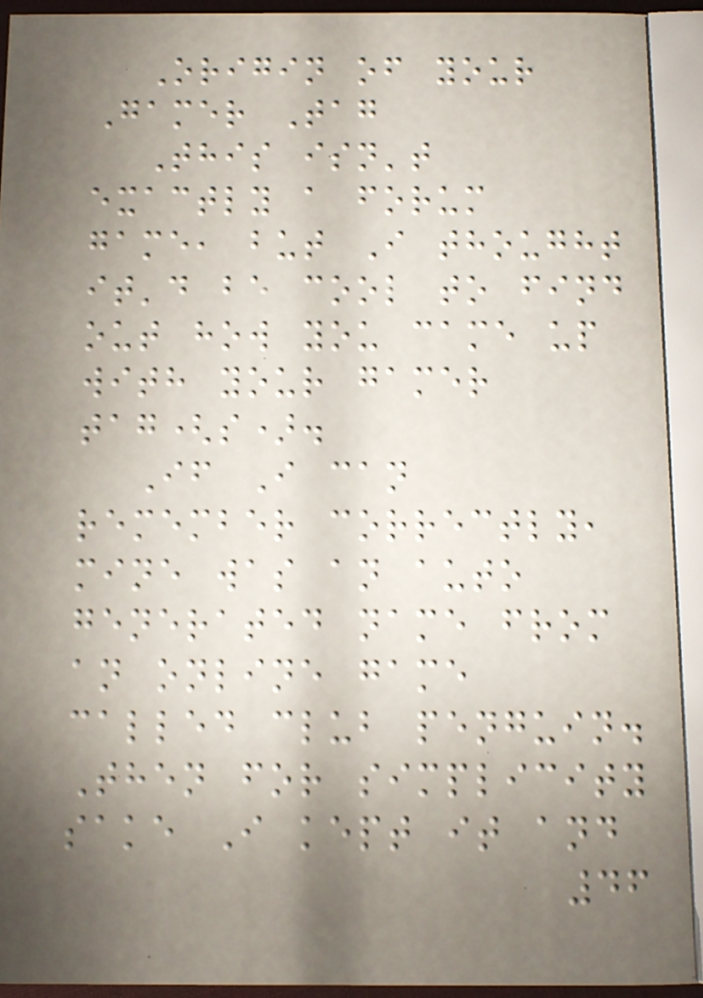Origin of your
Gamer Tag
This isn't
exactly a forum
game, but I thought
it'd be cool to find
out how you came up
with your gamer
tag(s).
If I can
remember correctly,
mine was an auto
generated name from
an online game
called club penguin.
Then for simplicity
sake I kept it and
46
